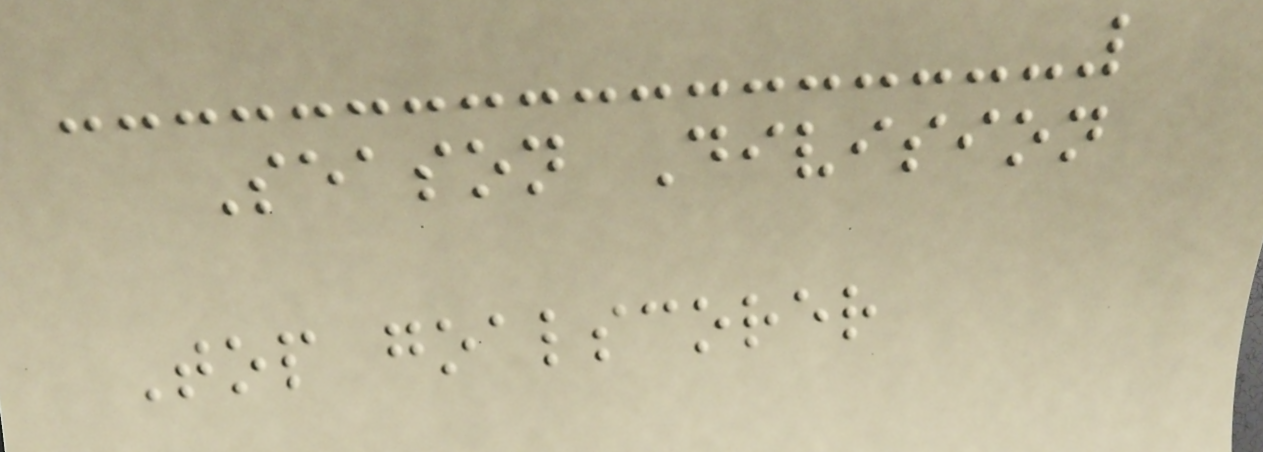Season Division
Top goalscorer
